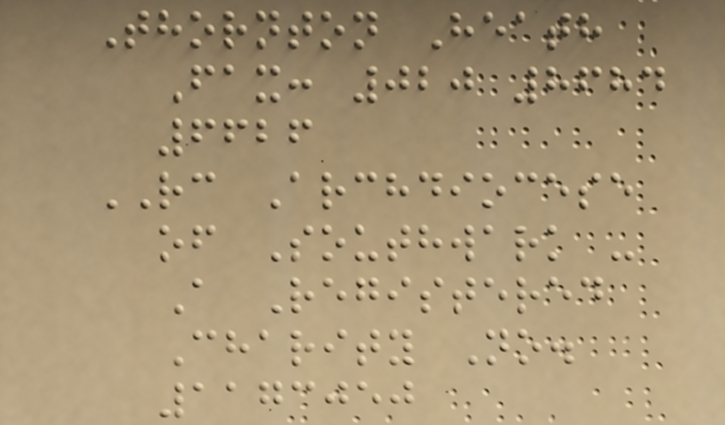Thornton Heath
Fax: 020 8684
6626
RC Archdiocese
of Southwark -
A Registered
Charity No.
1173050
